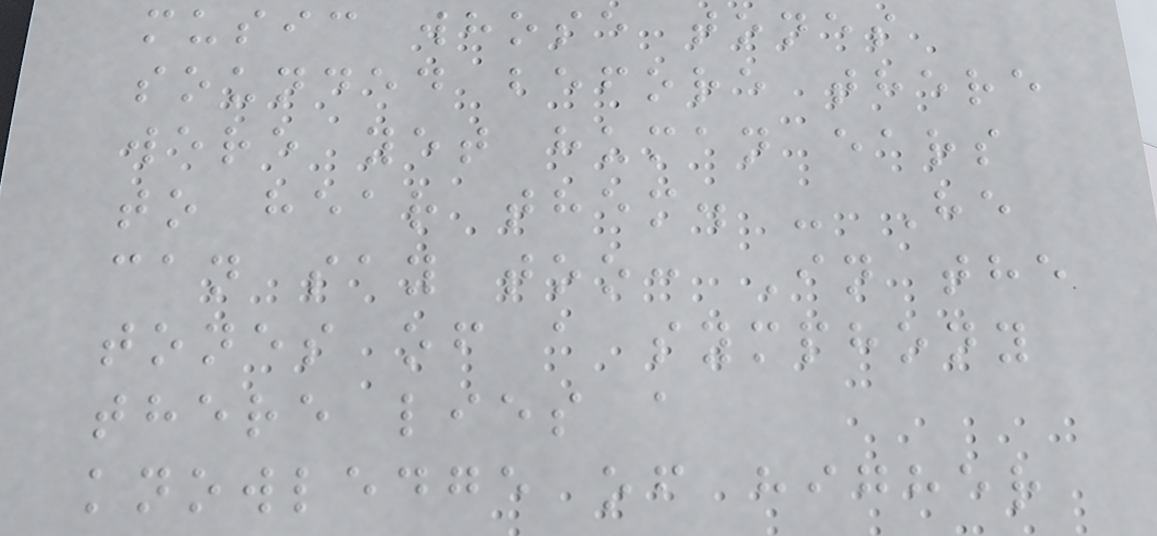music whose tones
sounded before there
were yet human ears
to hear them. - He
can say too: In the
tones of a symphony
there lies a
knowledge of higher
